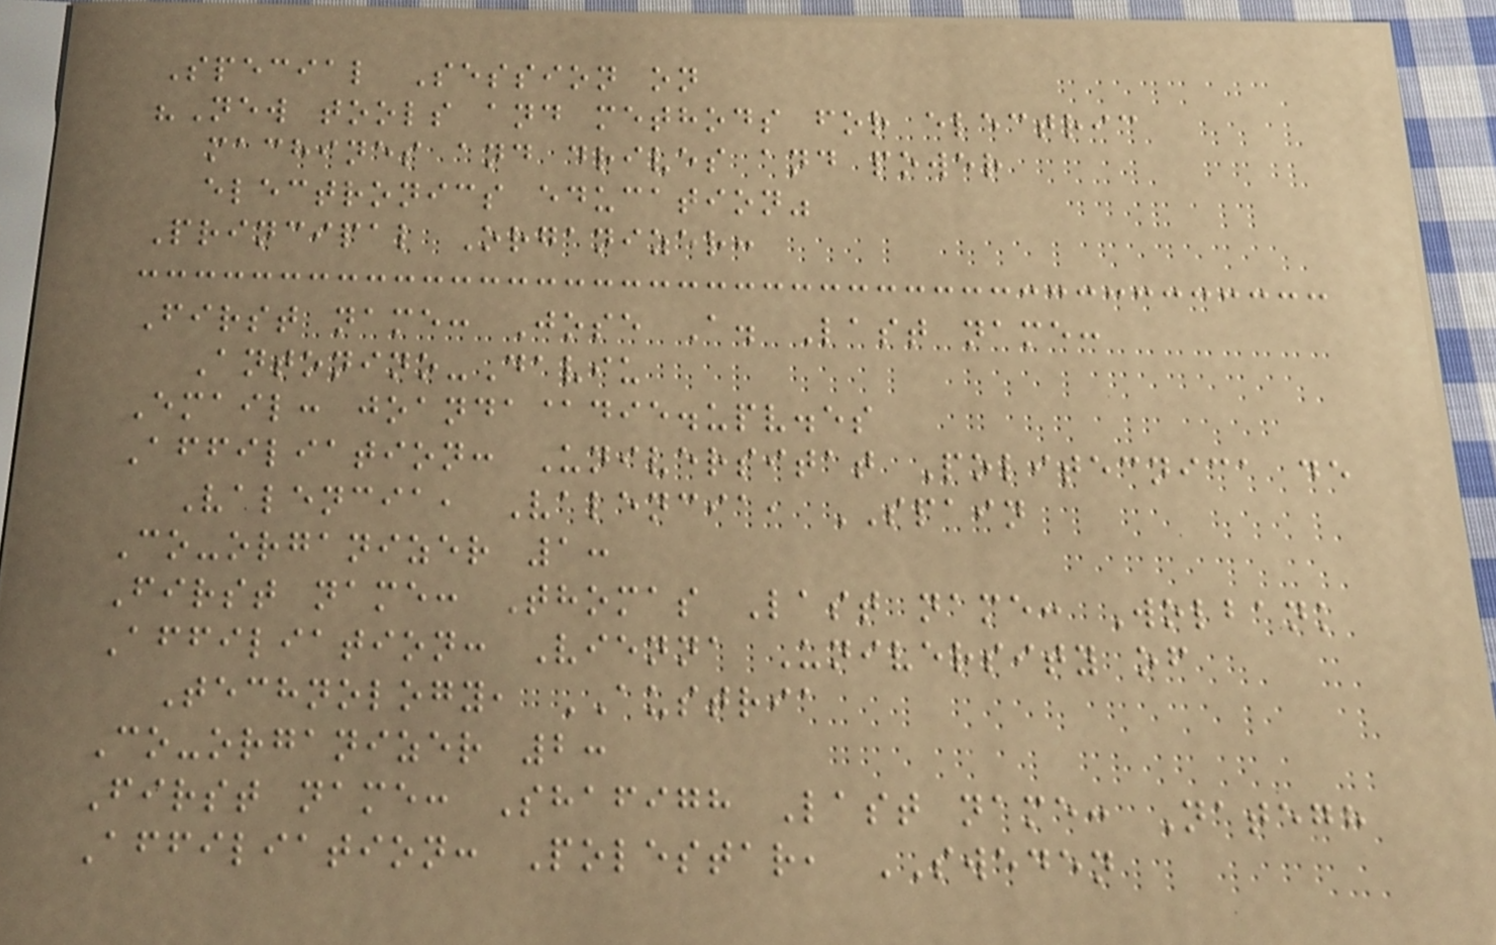Special Session on
"New tools and methods for electric
machines and drives and power
electronics education"
Principal Organizer:
First name: Jose A. Last name:
Antonino-Daviu
Email: joanda@die.upv.es
Affiliation: Universitat Politecnica de
Valencia, Valencia, SPAIN
Co-organizer 1:
First name: Thomas Last name: Wolbank
Affiliation: Vienna University of
Technology, AUSTRIA
Co-organizer 2:
First name: Shafigh Last name: Nategh
Affiliation: Polestar, SWEDEN
